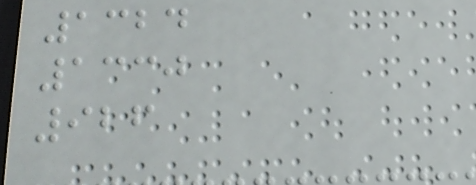1324
1330
926
